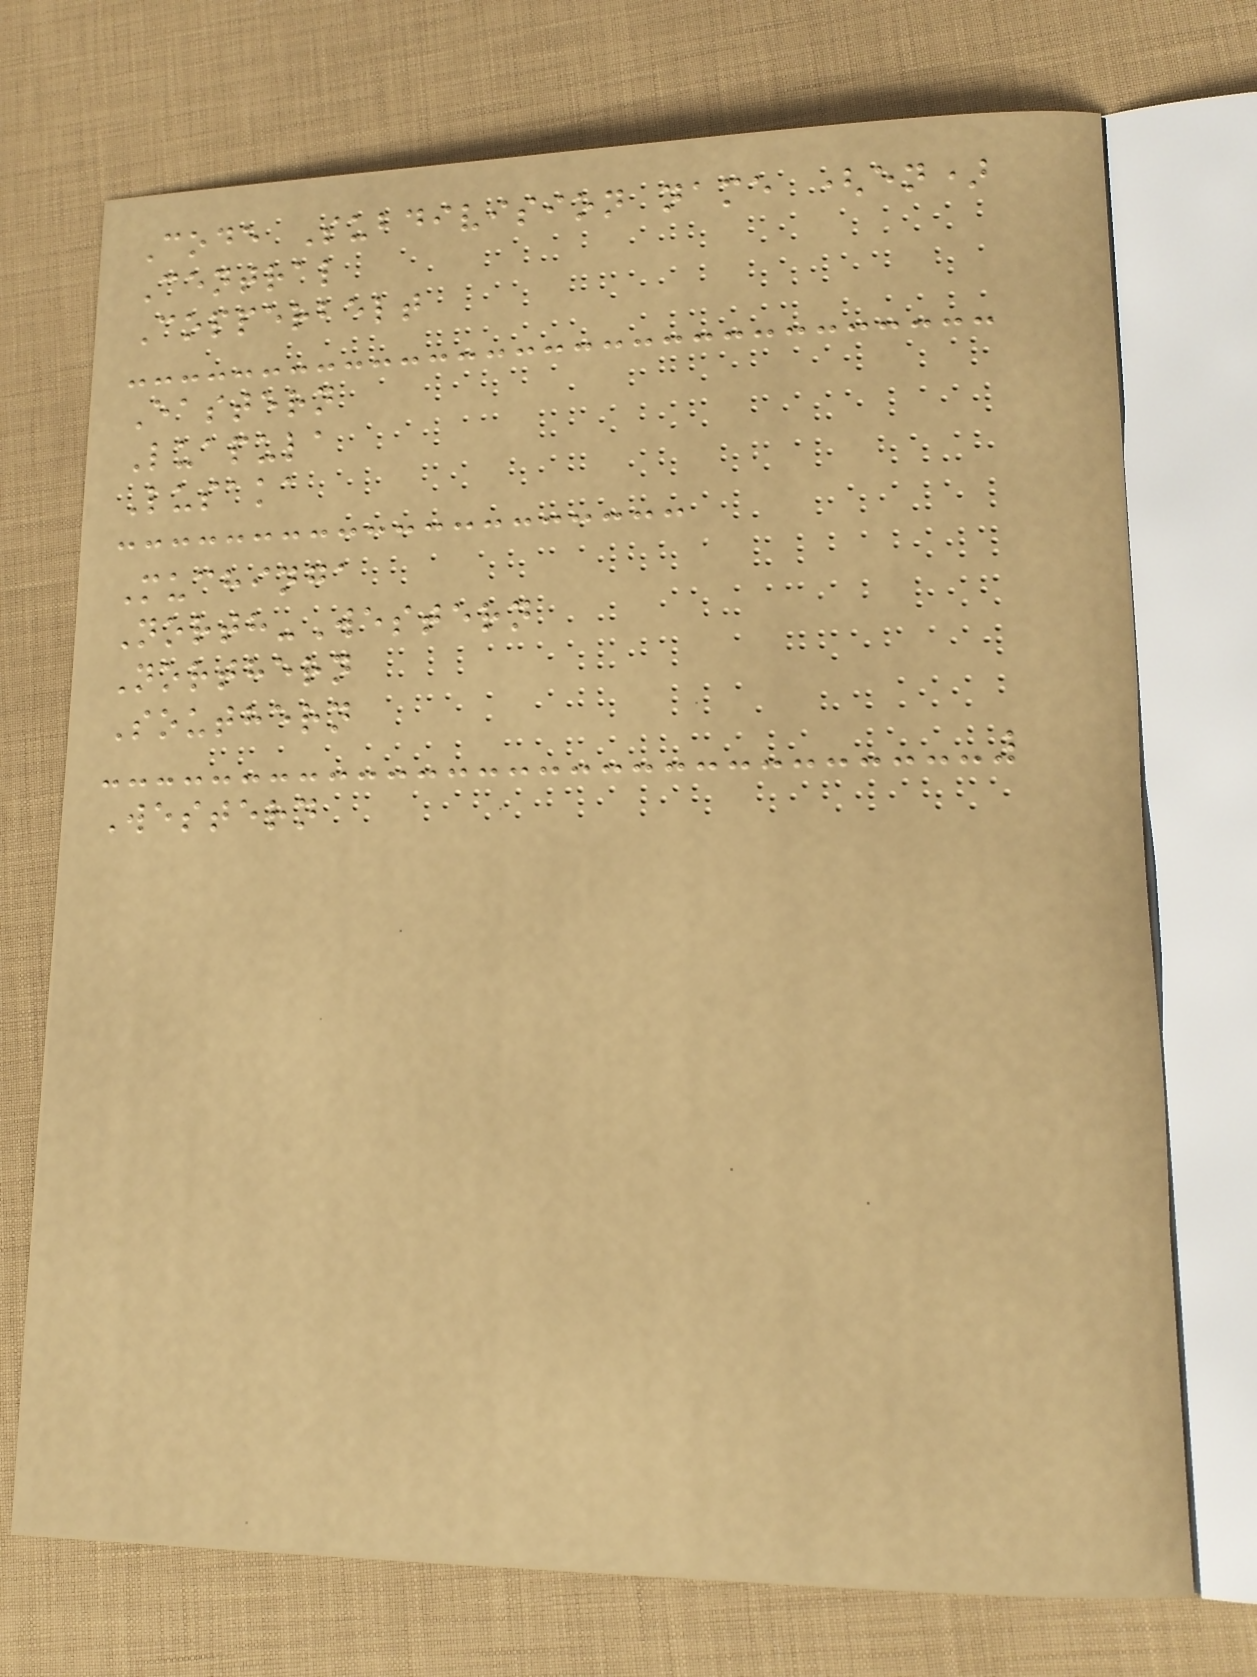Code Subdivision name (en)
Central
Copperbelt
Eastern
Luapula
Lusaka
Muchinga
North-Western
Northern
Southern
Western
